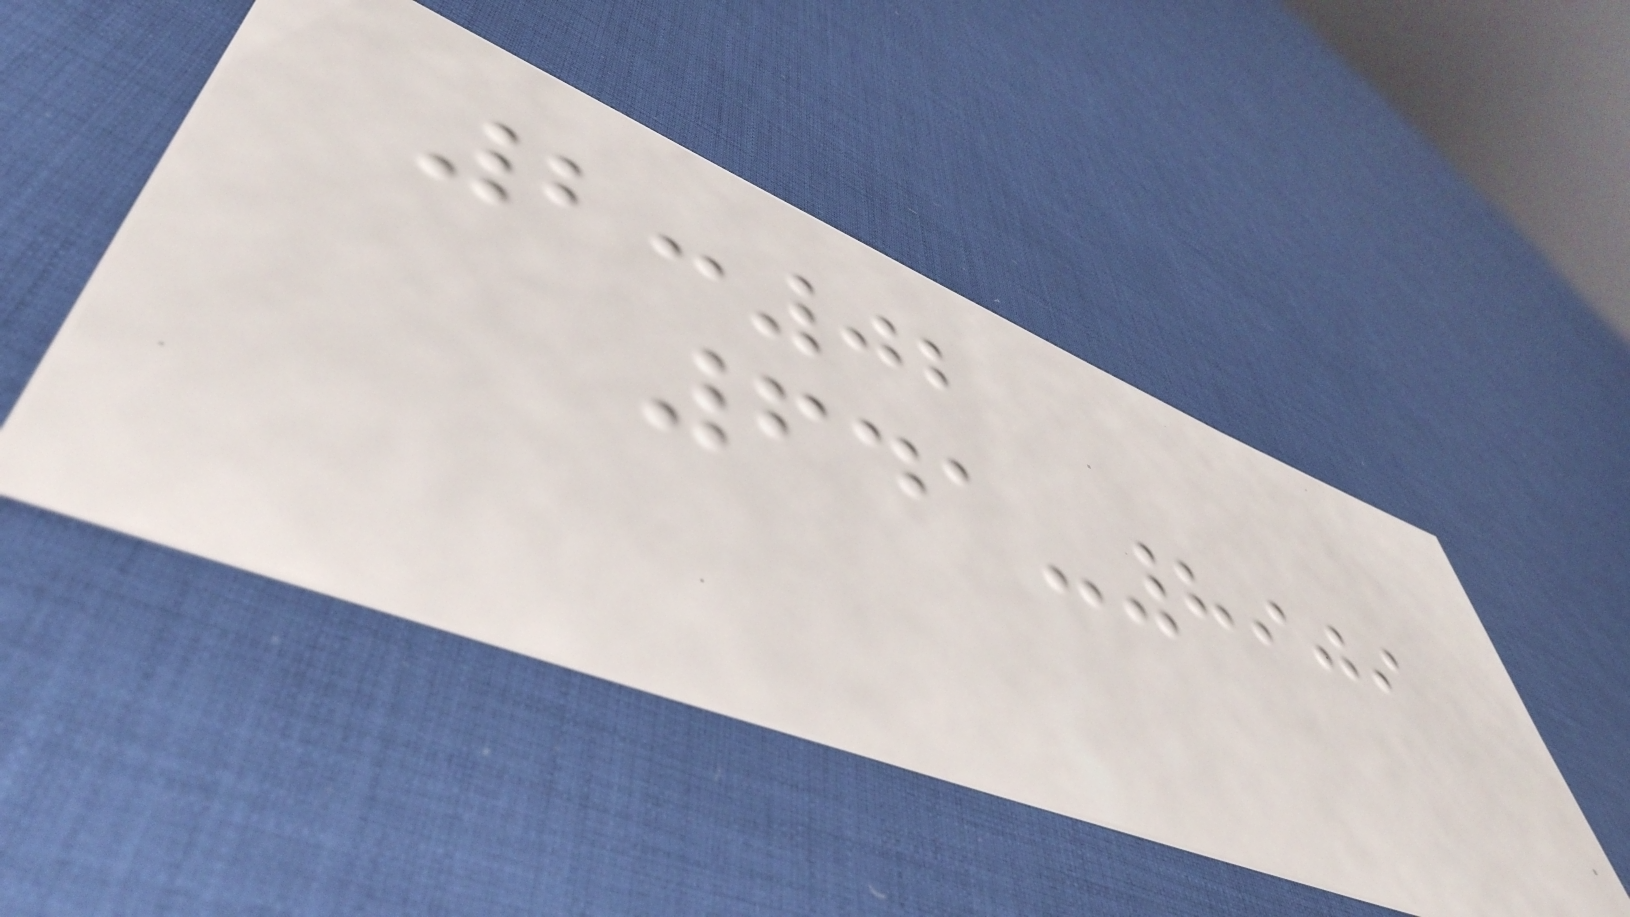2:02
641-8909
